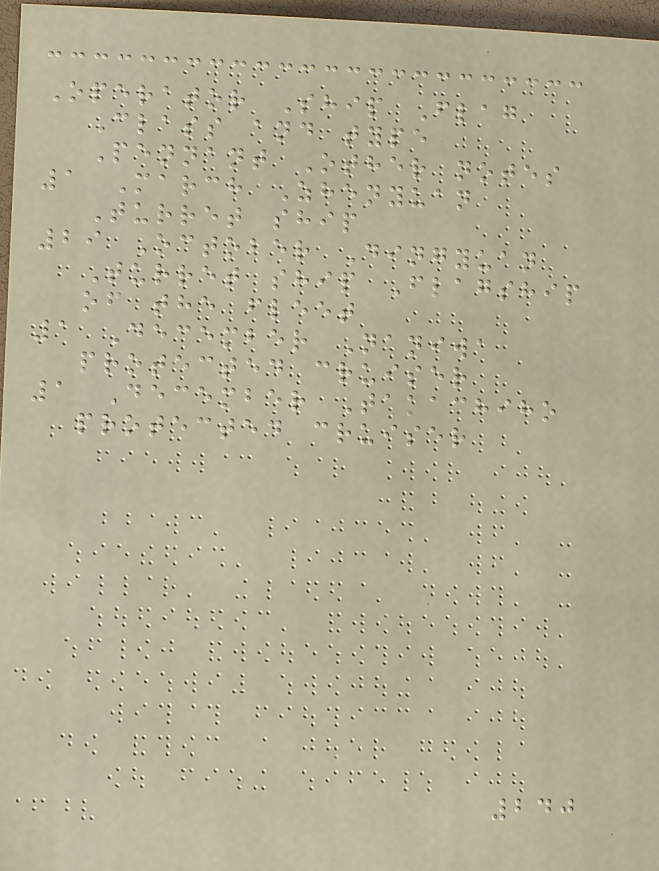Operator Ship Flag
Class and type
Pennant Other notes
1 March Zhenyuan
Turret ship
29 October Dingyuan
Turret ship Flagship
of the fleet
1 December Naniwa
protected cruiser
1 December Takachiho
protected cruiser
240
